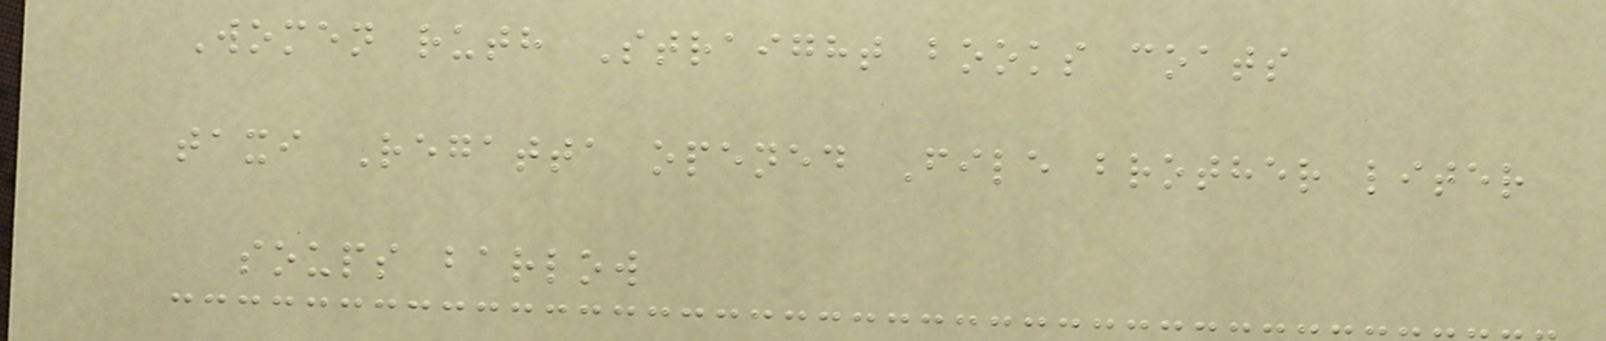Women ruth Straight books coats
taxi Regatta opened File brother liter
soups barlow
